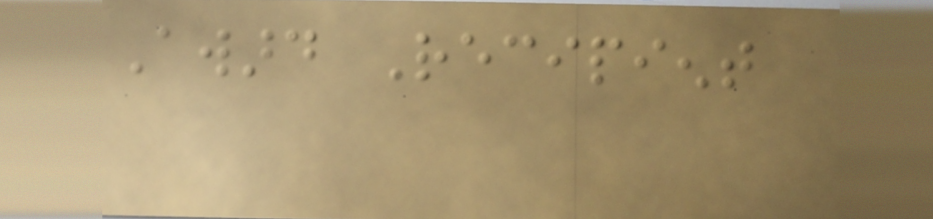Award Recipient
